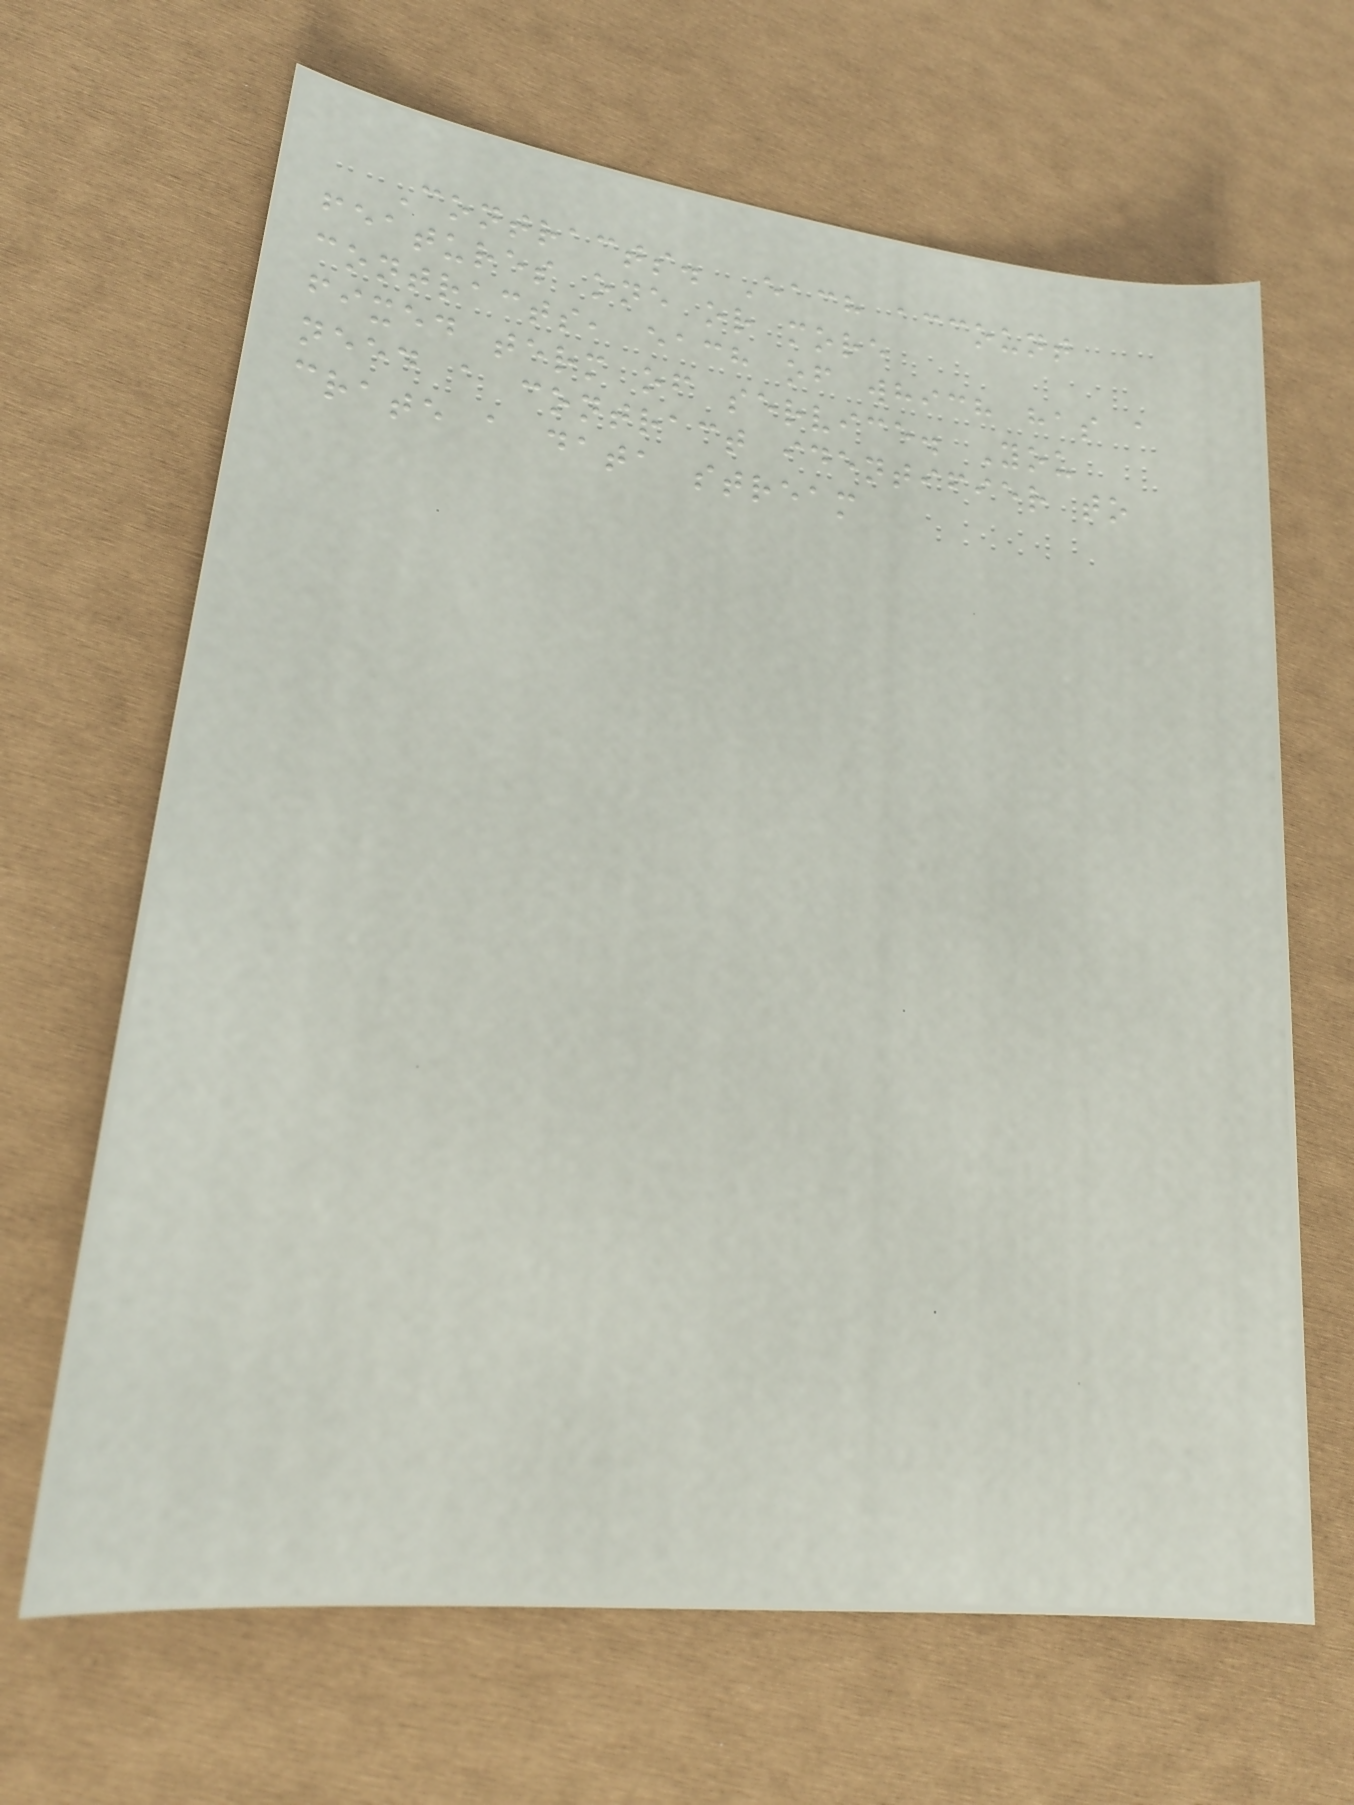Contracts. Each account
features one or more
contracts, each of which has a
fixed term of service. You
need a contract identifier to
crate a data stream
